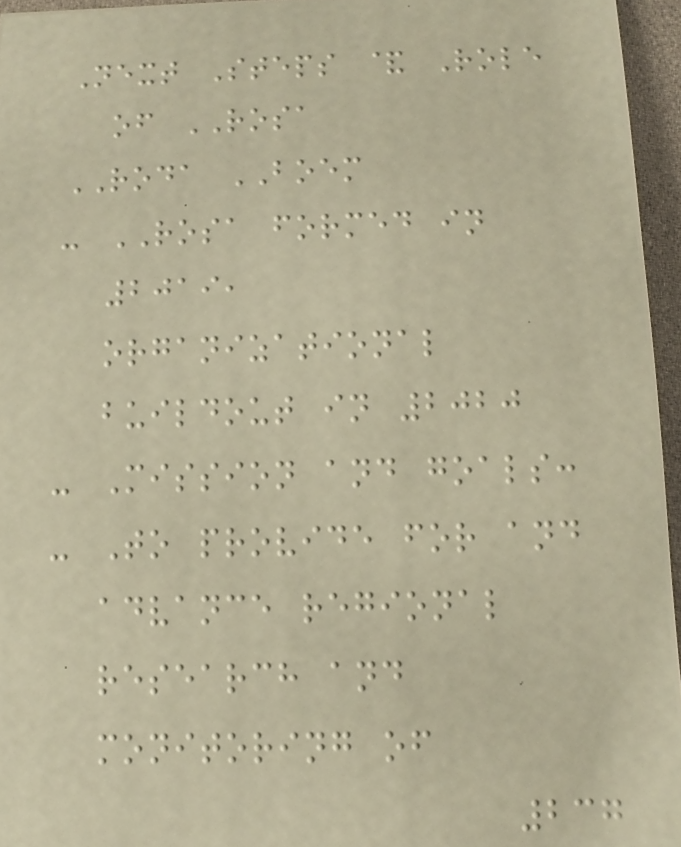Next Steps & Role
of ROSA
RODA BOEM
- ROSA formed in
2019,
organizational
buildout in 2020
- Mission and goals:
- To provide for and
advance regional
research and
monitoring of
237
